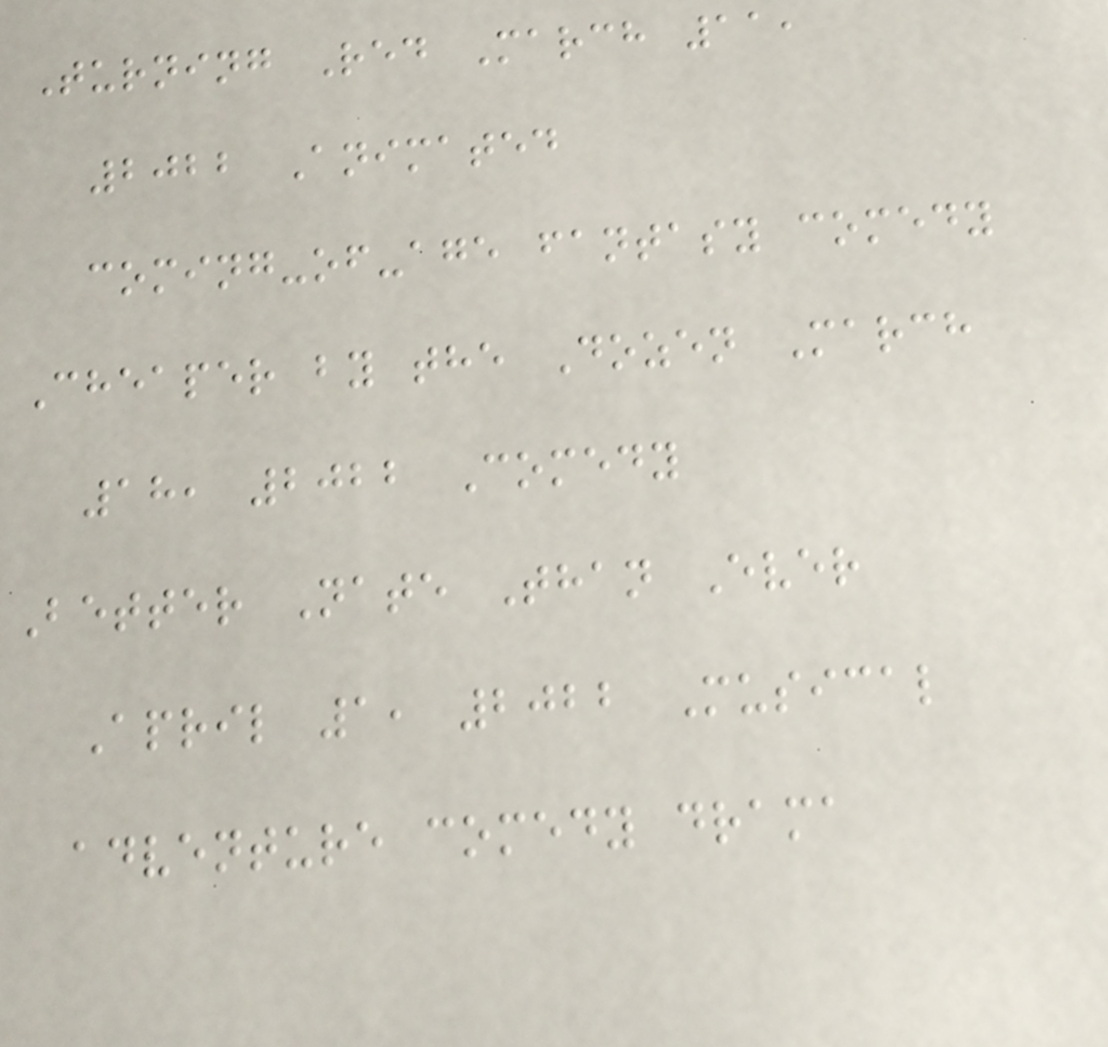Turning Red March 11,
2022 Animated
coming-of-age fantasy comedy
Cheaper by the Dozen March
18, 2022 Comedy
Better Nate Than Ever
April 1, 2022 Musical
adventure comedy drama
